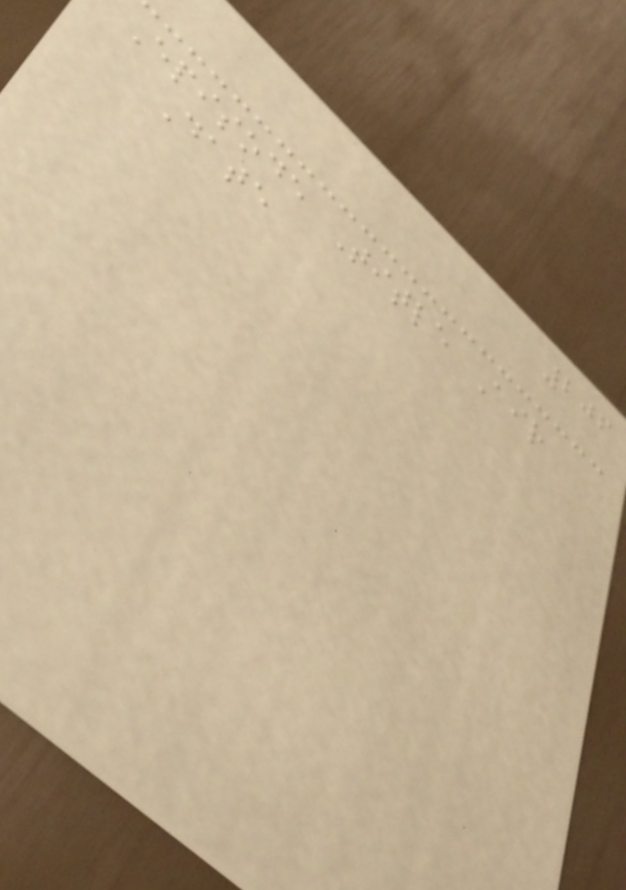206
Episode Title Air
Date
